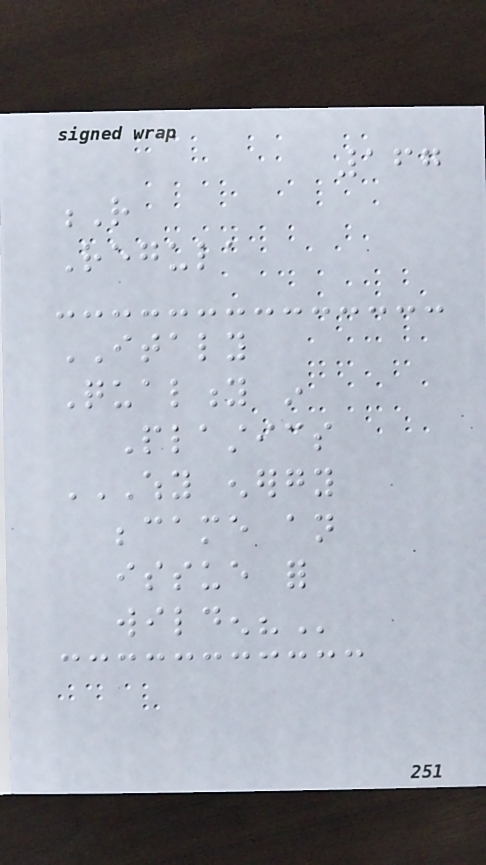167
R
Regula
ITALY
Quality in
Plastics
WHY ENERGY
BECAME AN
ISSUE FOR
WILDEN?
